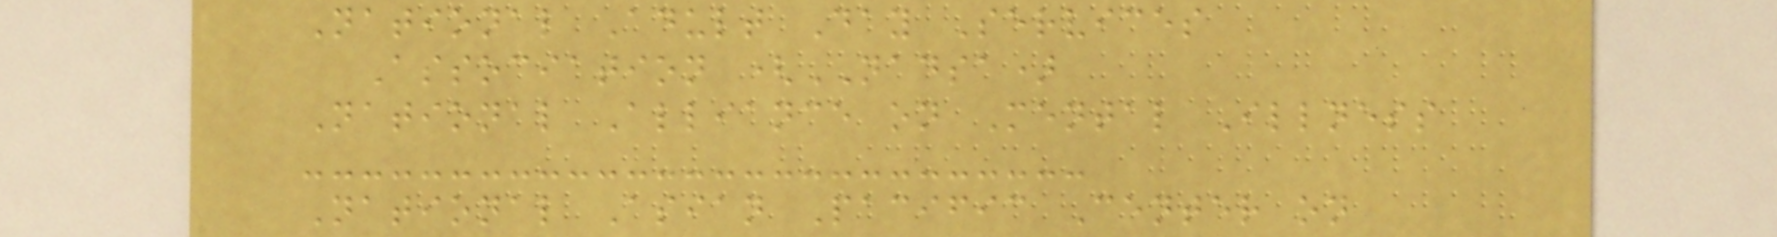National Adult Day Services
Association (NADSA)
National Alliance on Mental Illness
National Asian Pacific Center on
